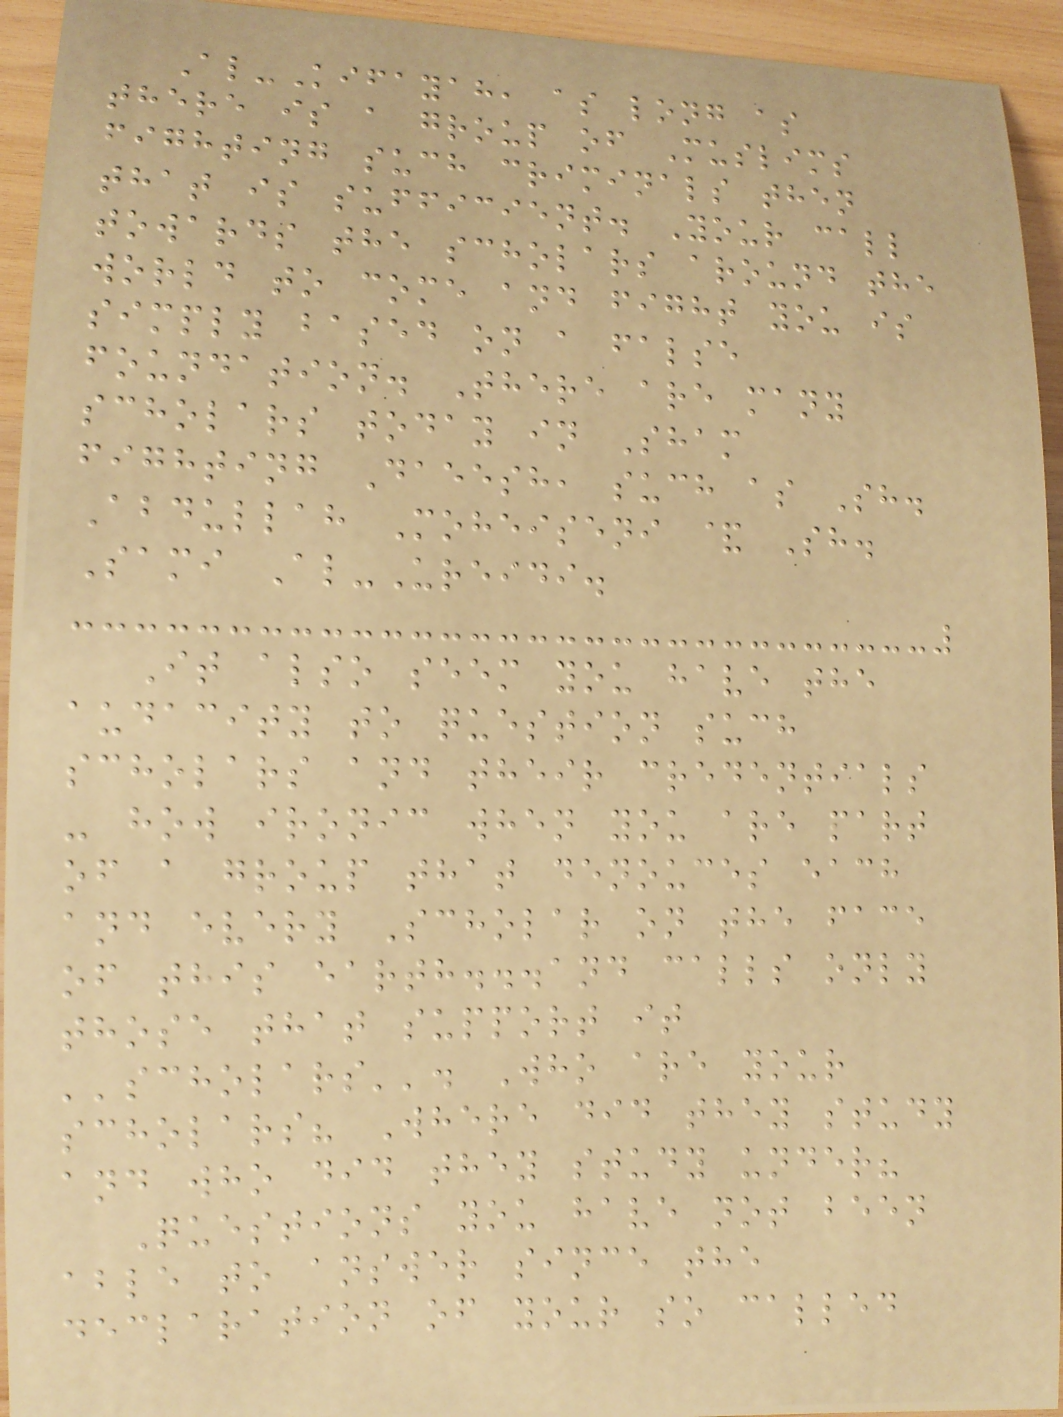Al-Kifayah, as long as
there is a group of Muslims
fighting such criminals then
that is sufficient. Your call
towards the scholars around the
world to come and fight you is
simply based on a false
foundation. There are many
scholars today in Sham
fighting Daeesh, such as Sh.
Abdullah Moheiseni & Sh.
Sami Al-Ureidi.
It also seem you have the
audacity to question such
scholars and their credentials
- how ironic when you are part
of a group that denouces each
and every Scholar on the face
of this earth...and calls only
those that support it
''scholars''. Who are your
scholars? Where did they study
and who did they study under?
Questions you have not been
able to answer since the
declaration of your so called
